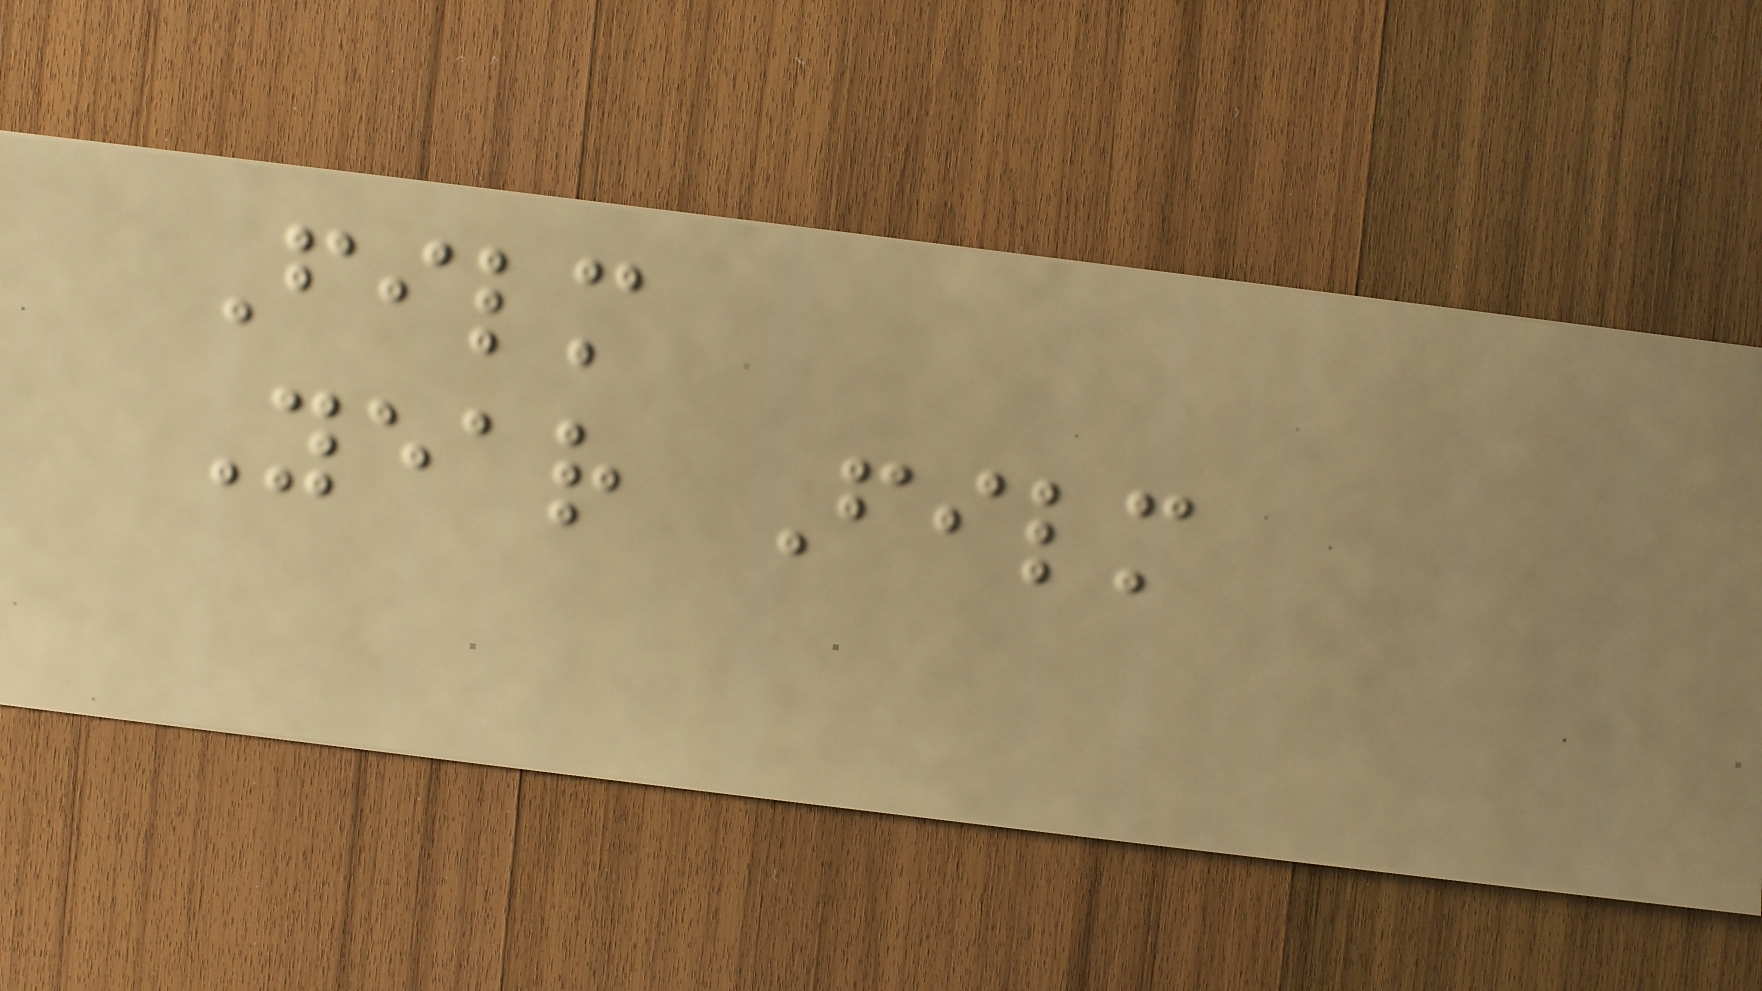Film
Year Film
